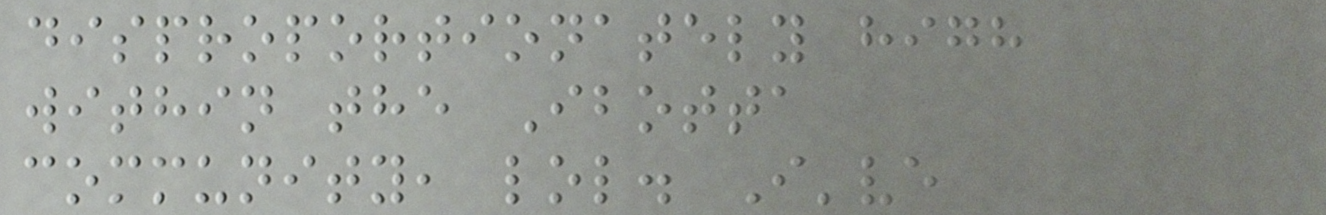disproportionately high
within the Ibotta
community, lol. I've
